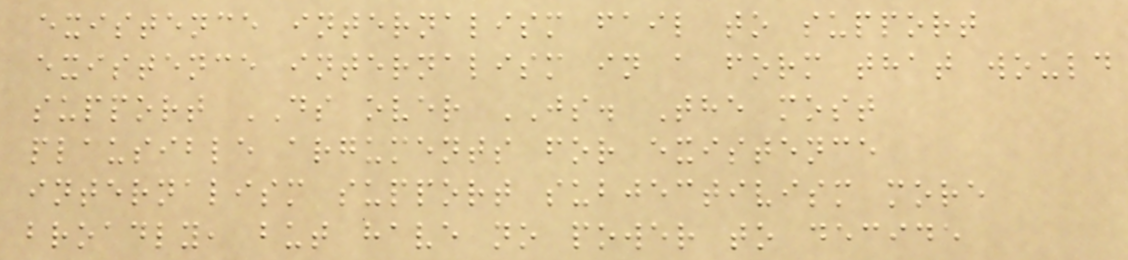existence internalism fail to support
existence internalism in a form that would
support DS over JS. The most
plausible arguments for existence
internalism support subjectivism more
broadly, but have no power to decide
